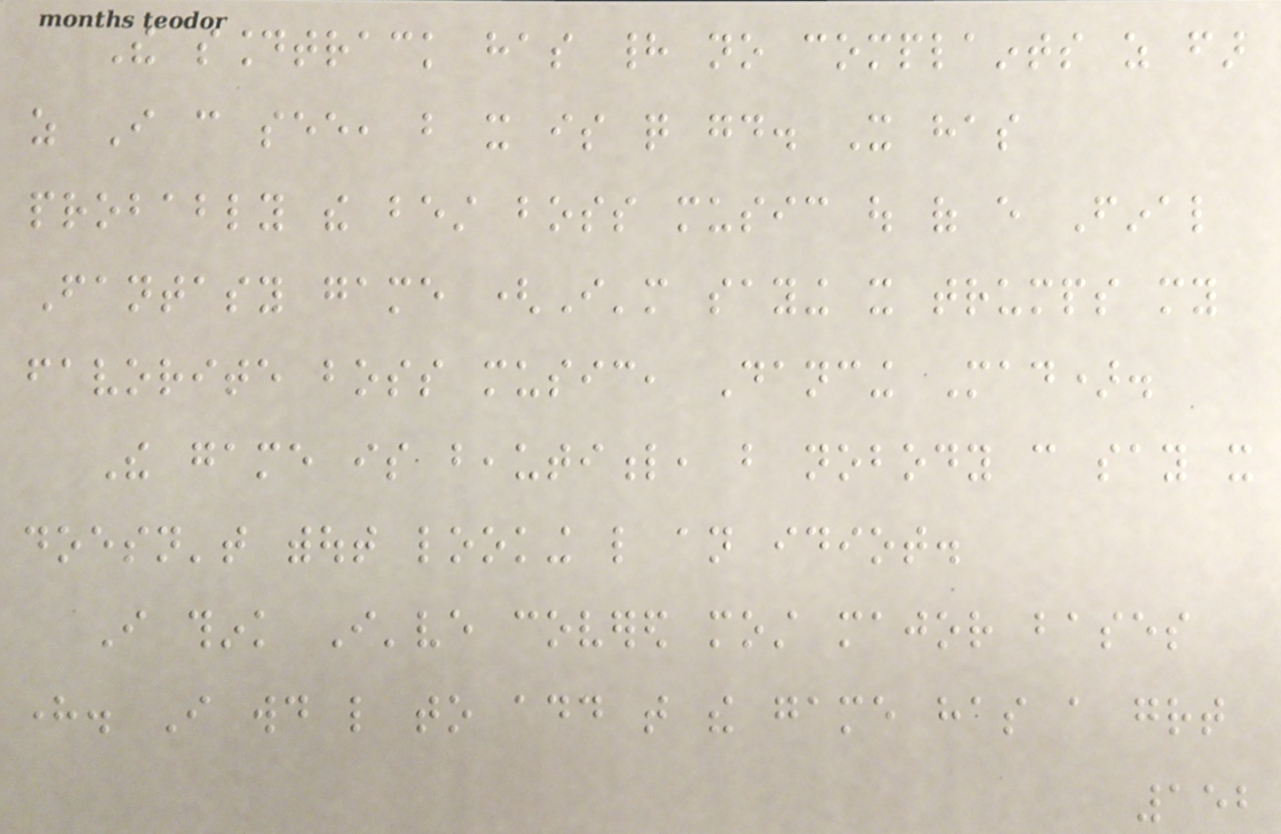The soundtrack has had no complaints as far
as I can see, but it is quite good. It has
probably the best boss music out of every Final
Fantasy game (I'm saying it trumps my
favorite boss music, Dancing Mad).
The game is beautiful, but nobody can say it
doesn't without looking like an idiot.
I think I've covered most major bases
here. I would like to add that the game has a great
152
